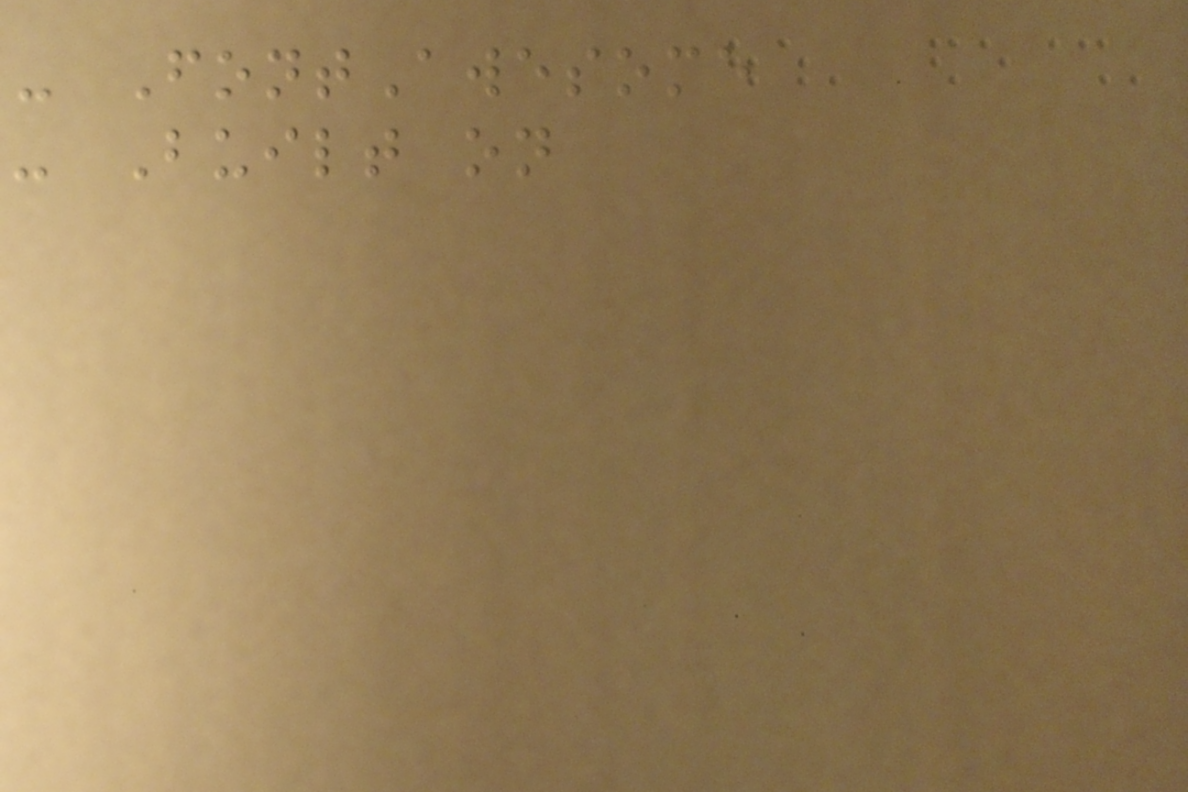- FontAwesome
- Built on
